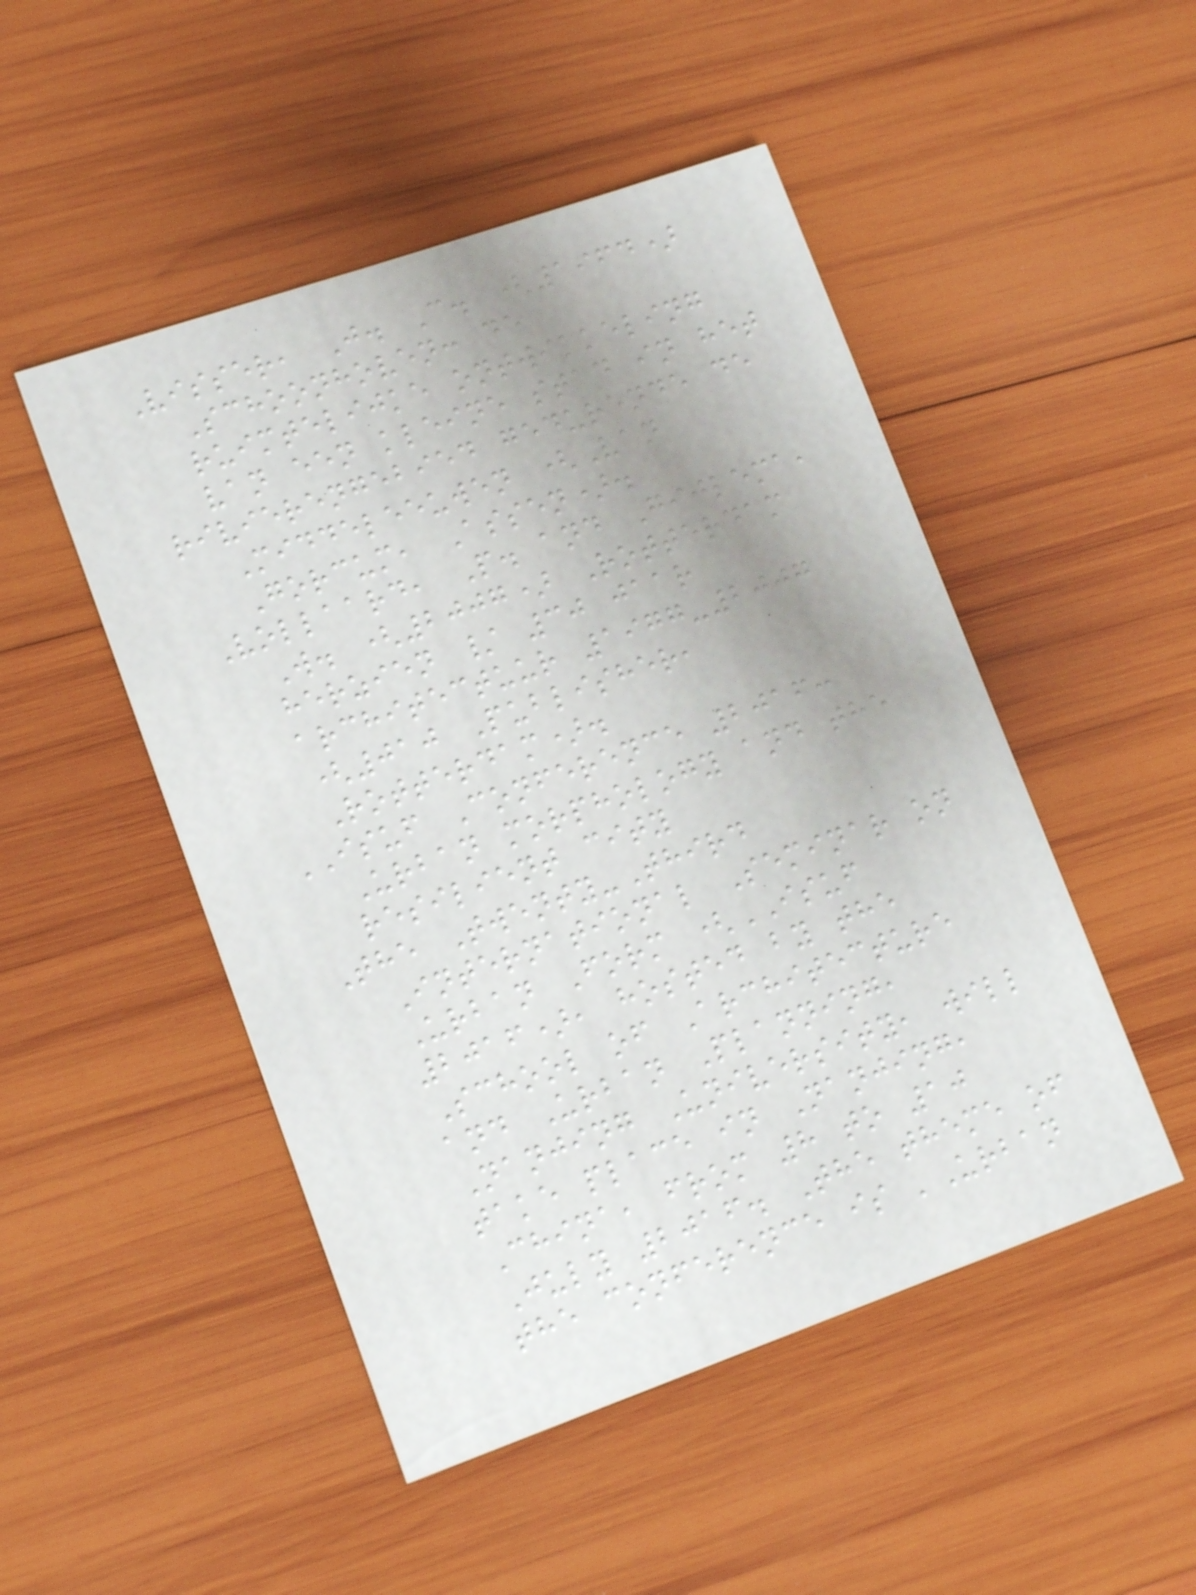Visser, J. C. (1964)
Schoonhoven: de
ruimtelijke ontwikkeling
van een kleine stad in het
rivierengebied gedurende de
Middeleeuwen (Van
Gorcum, Assen).
Vollaard, P. and Gijlema,
W. (2007) Rotterdam
herzien / 30 jaar
architectuur 1977-2007
(010 Publisher,
Rotterdam).
ISUF Conference 2016:
Urban morphology and the
resilient city
The Twenty-Third
International Seminar on
Urban Form (ISUF
2016), hosted by the
School of Architecture
and Urban Planning,
Nanjing University, will
take place in Nanjing,
China, from 8 to 10
July 2016. The theme of
the conference is 'Urban
